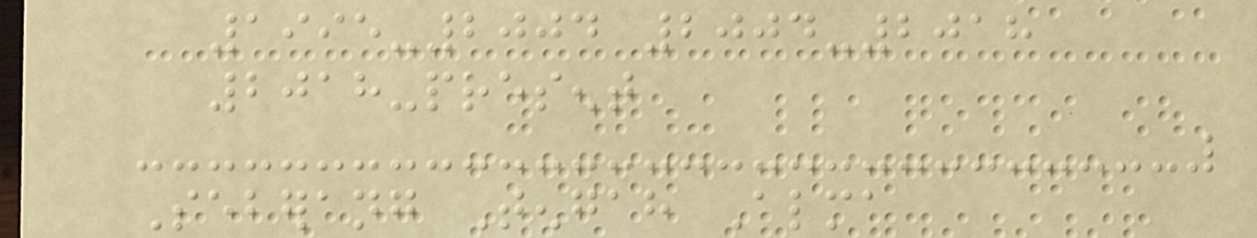1995-2004 2004-2018
2018-present
Seberang Tengah Alma
